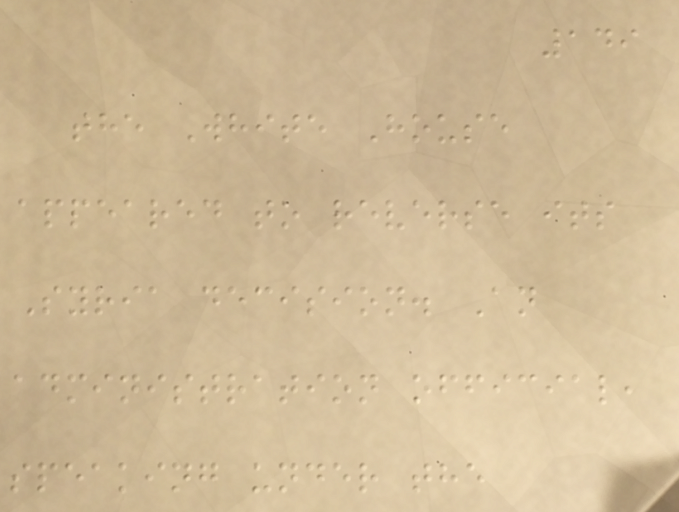149
the White House
appeared to reverse its
Syria decision. An
administration official,
speaking under the
